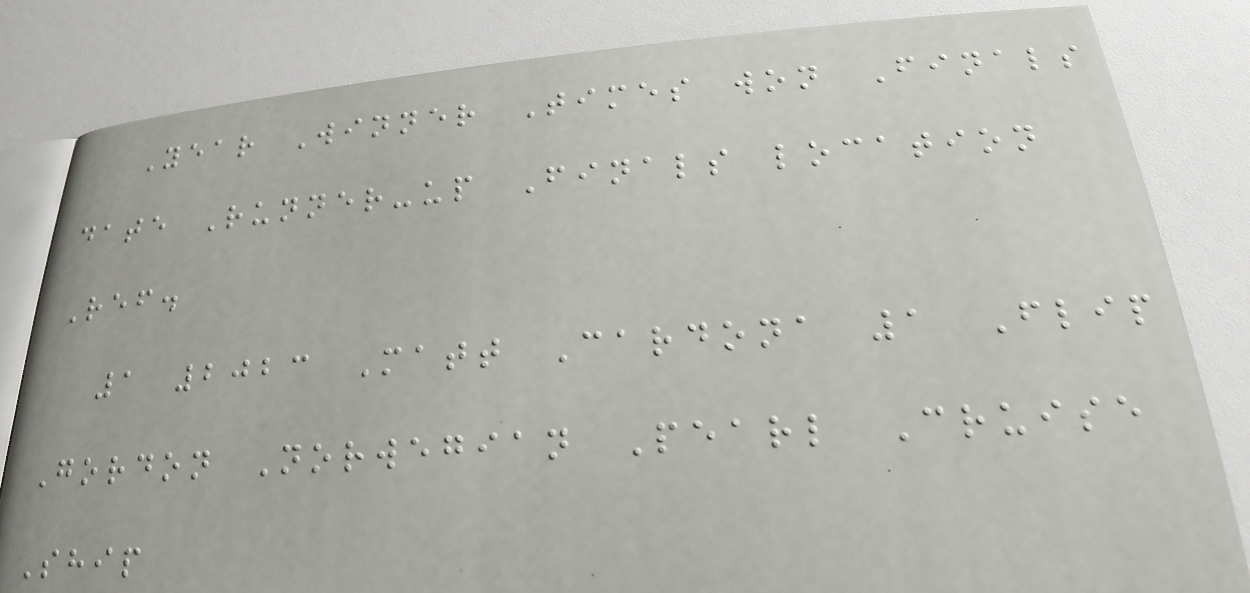Year Winner Times won Finals
date Runner-up Finals location
Ref.
1 2023 Matt Cardona 1 Flip
Gordon Norwegian Pearl Cruise
Ship
